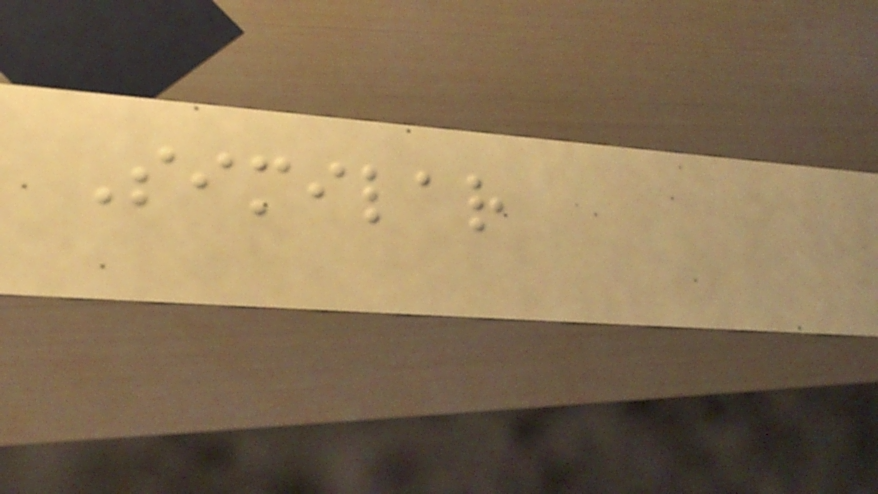Similar
